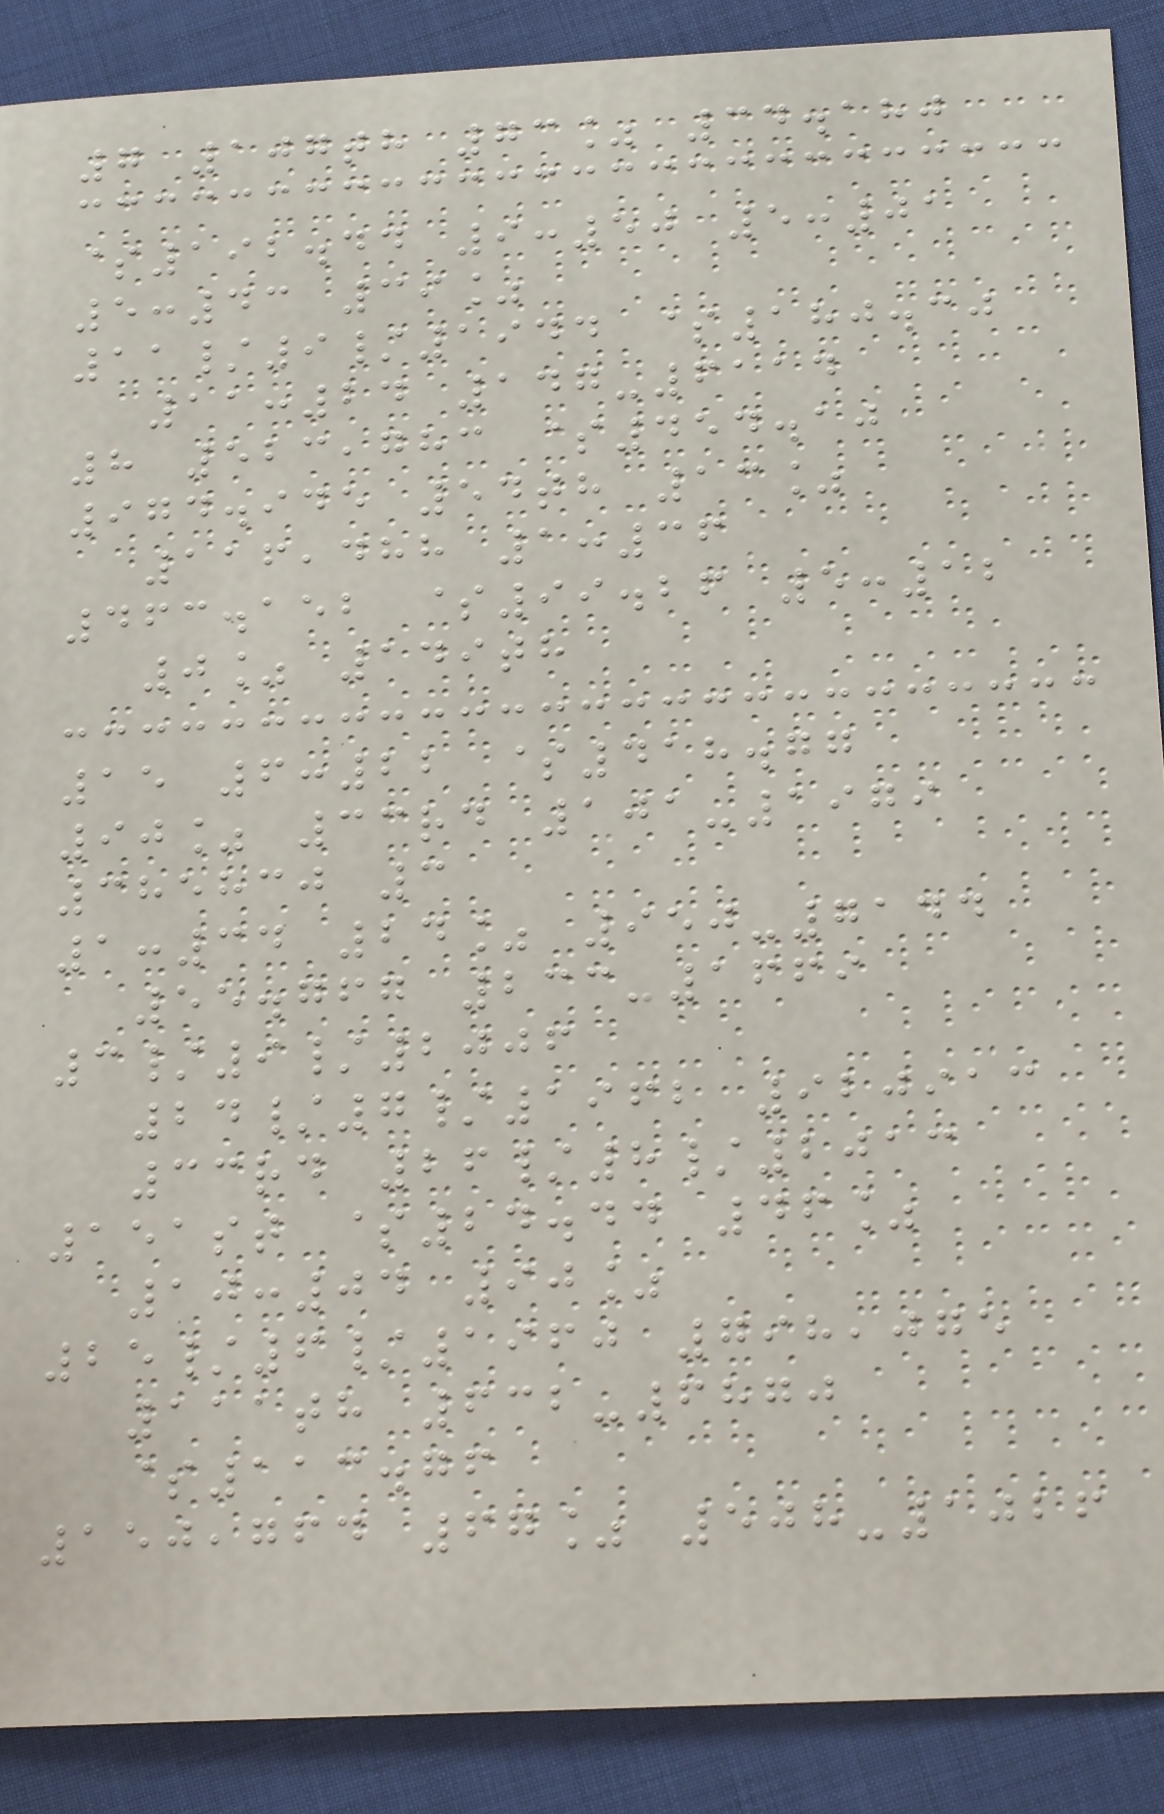7 107th 73% 34.180
$192.44 9:50 5:01
5:43 39%
11/9/1944 $180.30
11:24 147-6114
8 523,783 $454.10
974.945 54th 13%
116,488 1:36
463.152 $99.26 5:12
0% 149th
15 6:22 $418.77
90% 33rd 101-1979
385830 3
1:34 24% 950-7144
55.767 233-1669
3/9/2006
24/7/1962 920913
33rd 26/8/2013
151st $24.44 46%
10:04 90%
25/6/1960 798,075
111th 632-6870
$113.76
150,764 67% 508-1026
